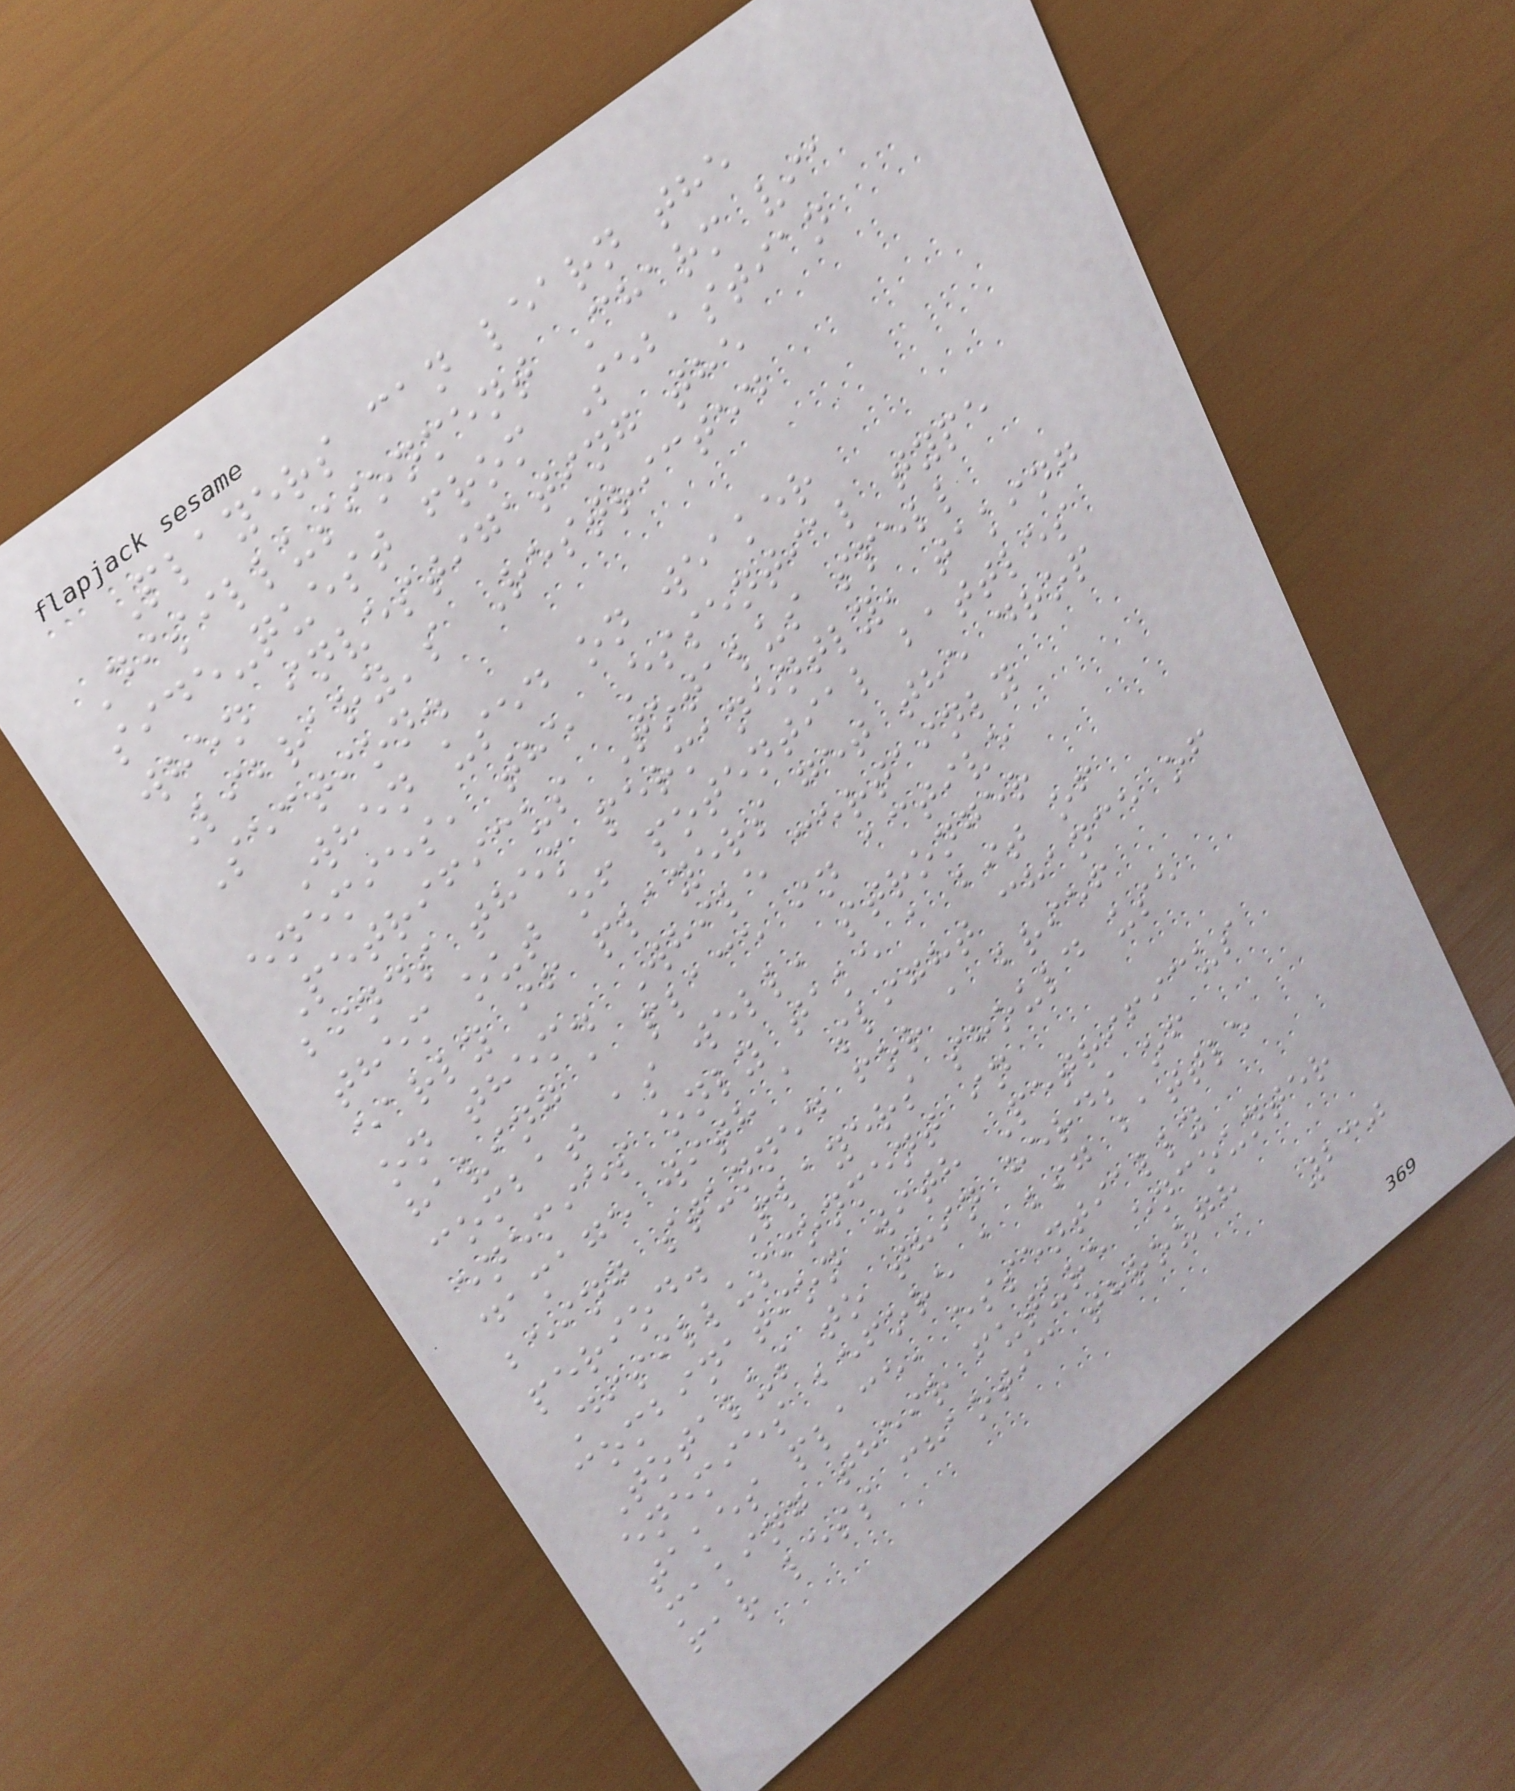Players can learn the
Disillusionment Charm via
side-quest from Sebastian
when investigating the
Library's Restricted
Section.
When used on weaker
enemies, the Essential type
Petrificus Totalus spell
binds them permanently, taking
them out of potential battles
early if players get the drop
on them. While certainly
having a place in active
combat as well, stronger
enemies only take a bit of
damage with a slight chance of
being stunned for a brief
period. Players should use
Disillusionment in
combination with Petrificus
Totalus to thin herds of
enemies before a big battle
takes place, essentially
making their future encounter
far less chaotic through
230
